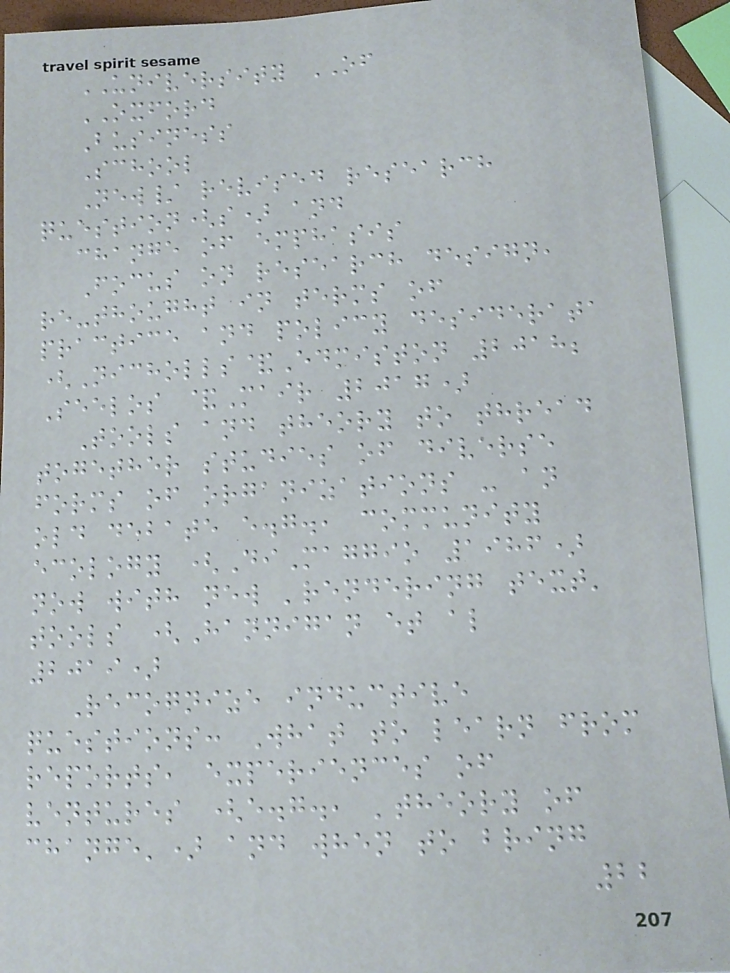UNIVERSITY OF
OXFORD
Business
School
New/ revised research
question(s) and
change of emphasis
Focus on research design,
re-thought in terms of
practice and policy desiderata
(Nicholls&Edmiston 2018;
Seelos &Mair 2017)
Tools and theory to thread
together studies of diverse
forms of organizations - an
old debate e.g., community
ecology (DiMaggio 1986)
now with new 'rendering text'
tools (Hannigan et al
2019)
Recognize inductive
questions: What to learn from
reports, experiences of
ventures (e.g., 'theory of
change') and when to bring
22
